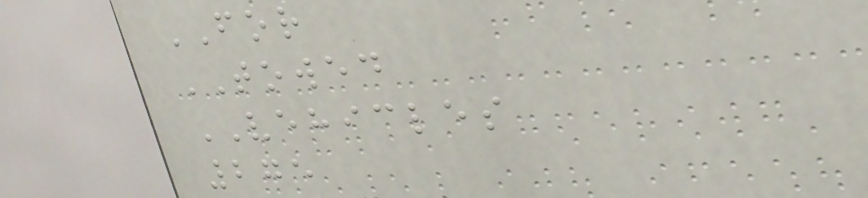FOR
TOWED
VEHICLES
275
